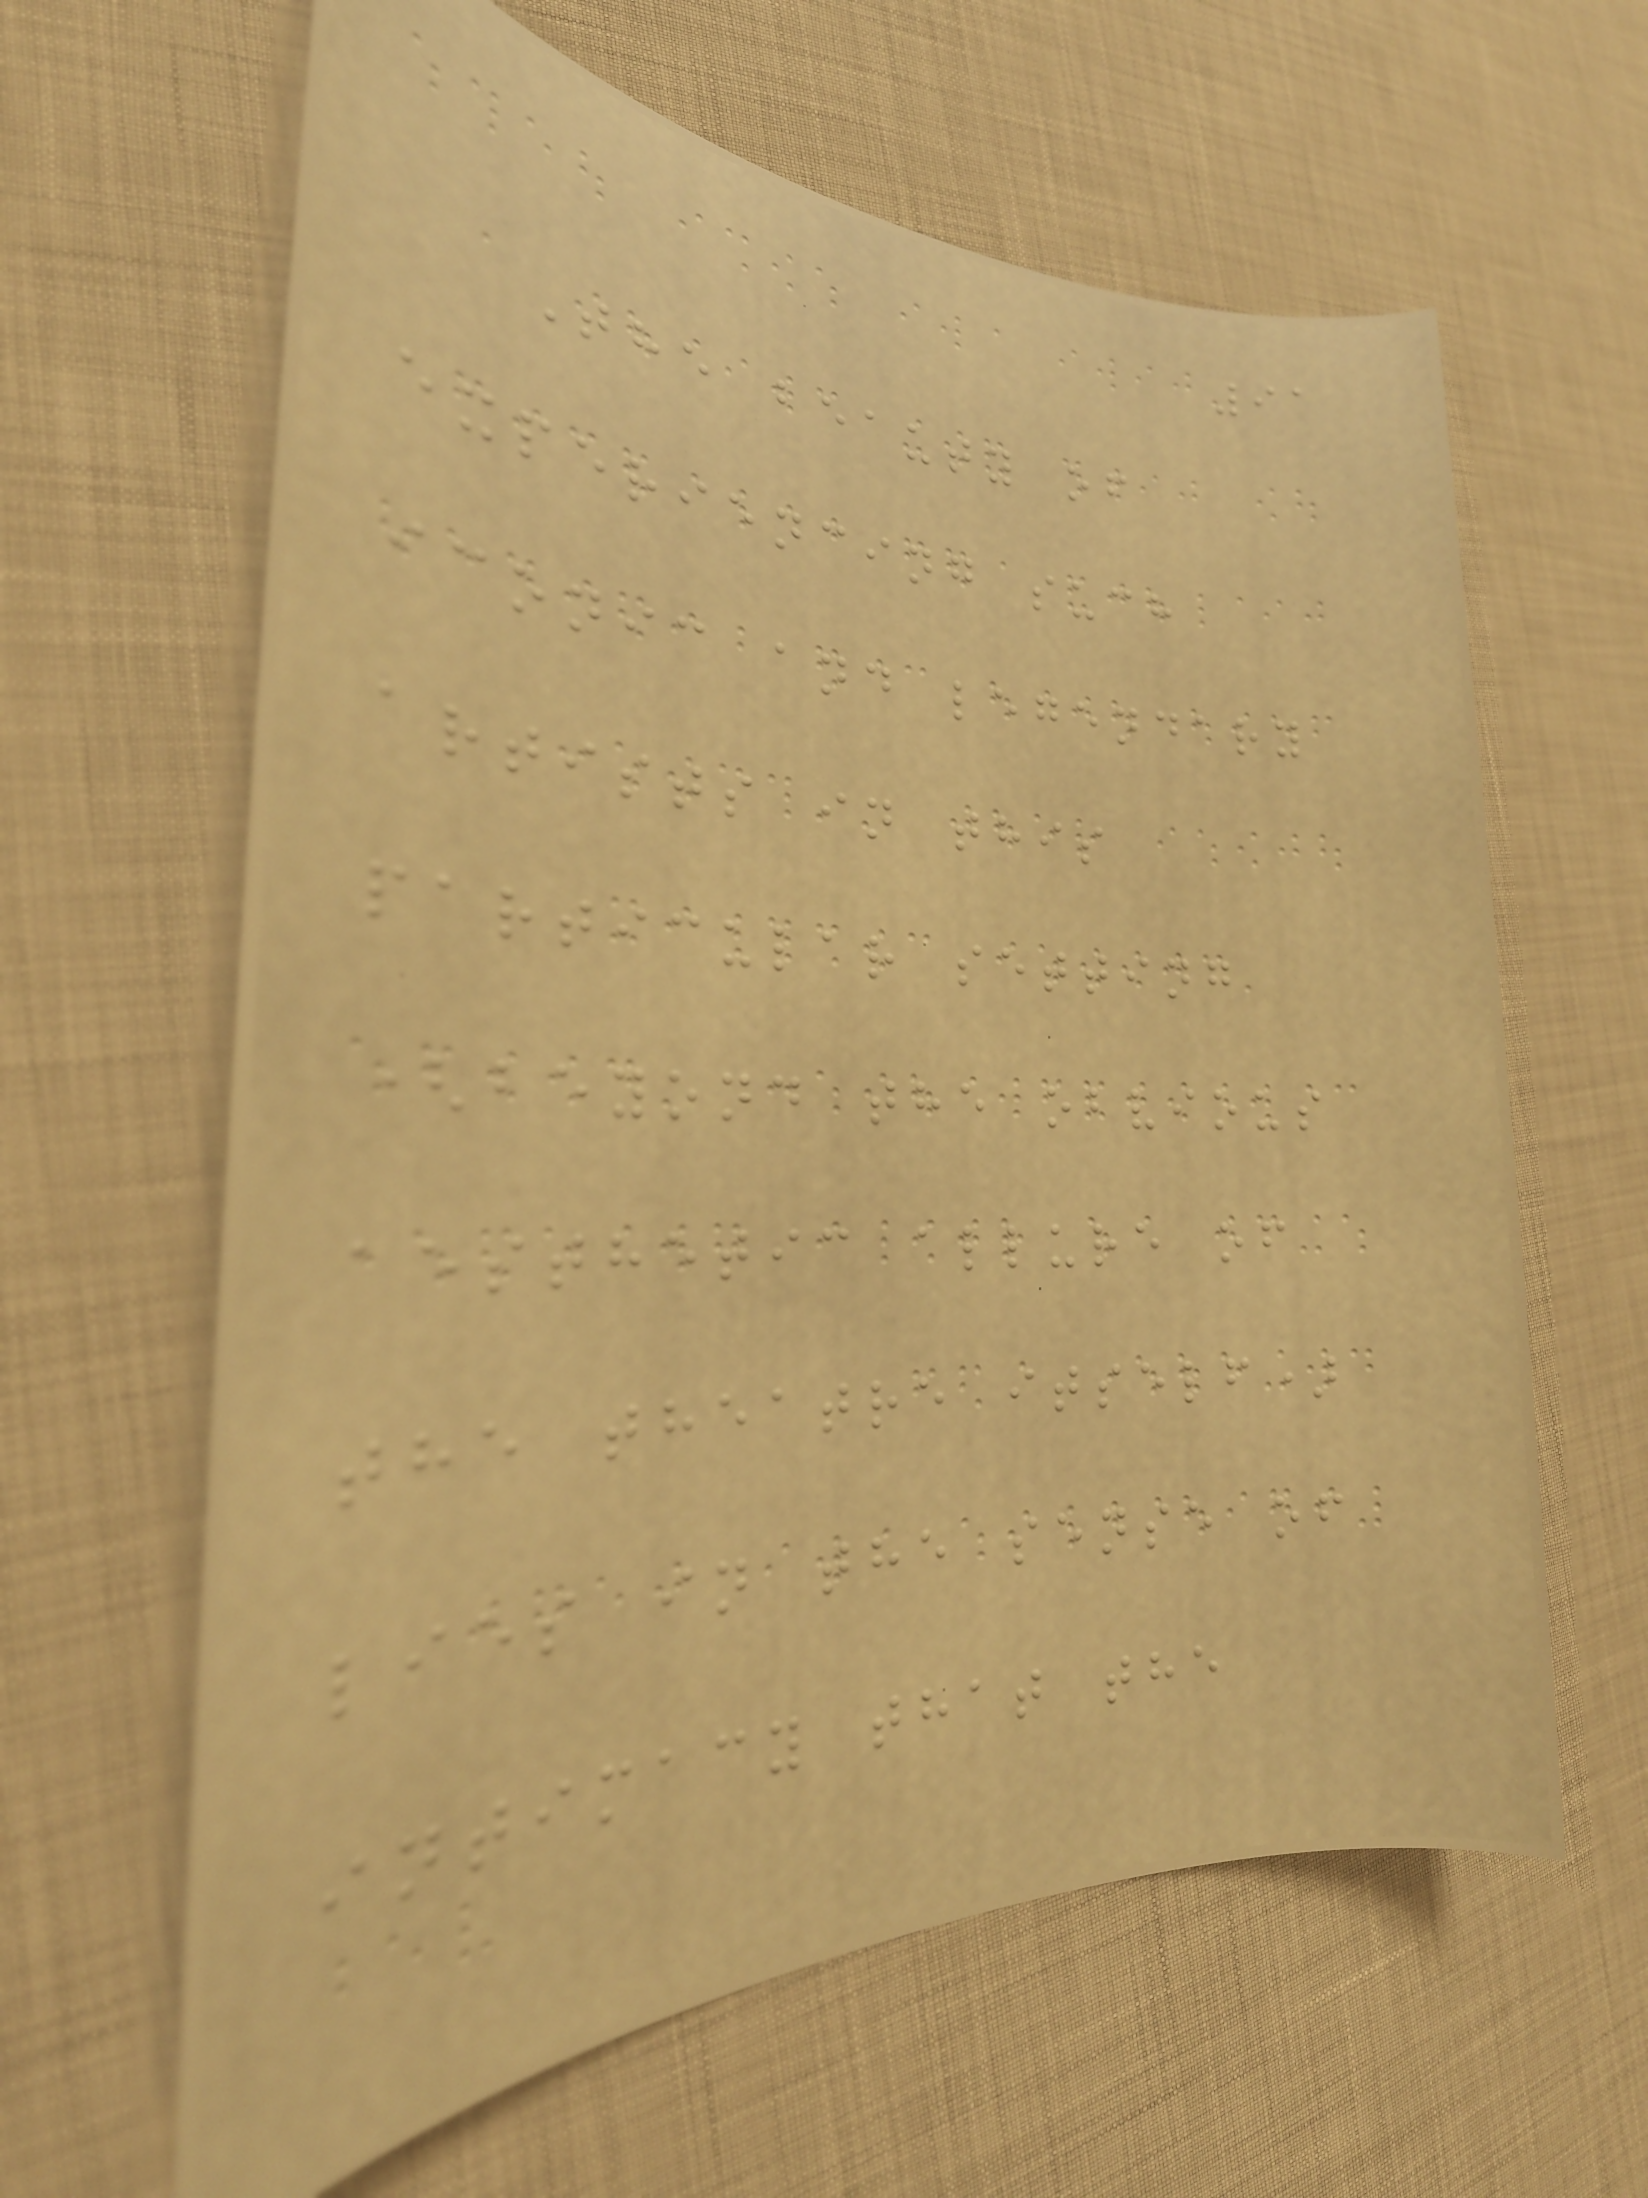91
The beauty of
experiencing such
iconic and legendary
artists in this
particular setting
(beyond the obvious
aesthetic allure of
the theatre itself)
lies in the sense of
intimacy that the
